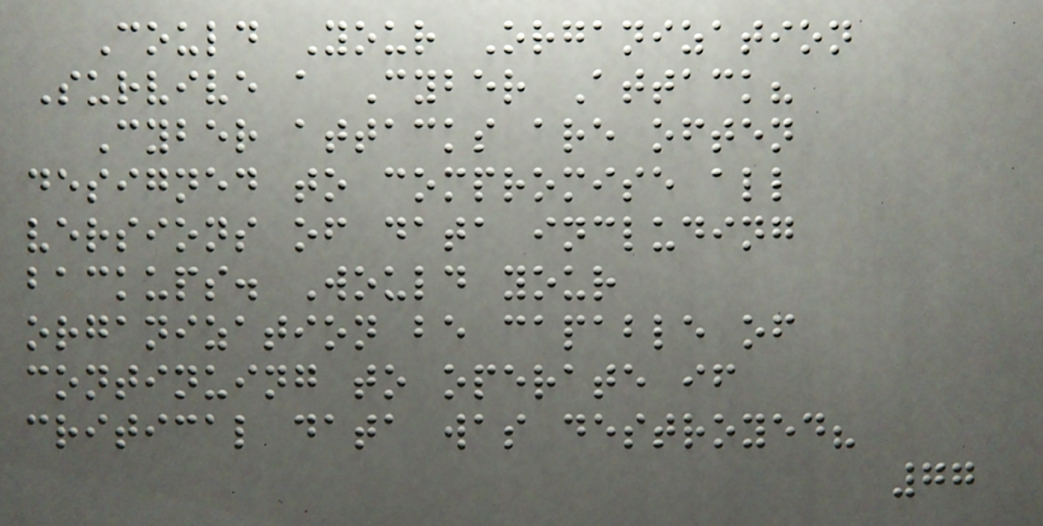Could Your Organization
Survive a Cyber Attack?
Cyber attacks are often
designed to compromise all
versions of data including
backups. Would your
organization be capable of
continuing to operate if
critical data was destroyed?
77
